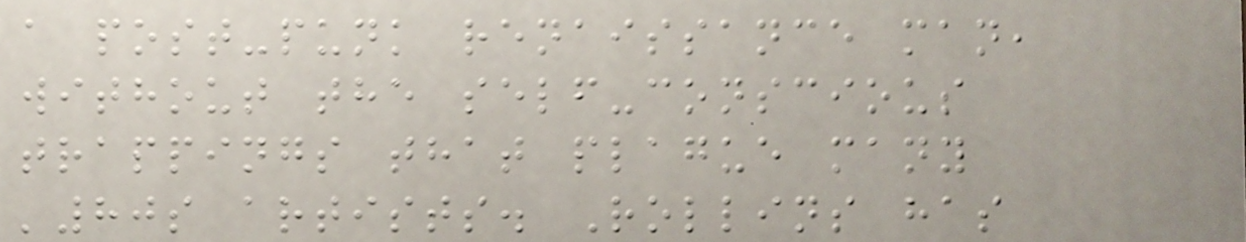a post-punk renaissance man,
without the self-conscious
trappings that plague many
'80s artists. Rollins has
